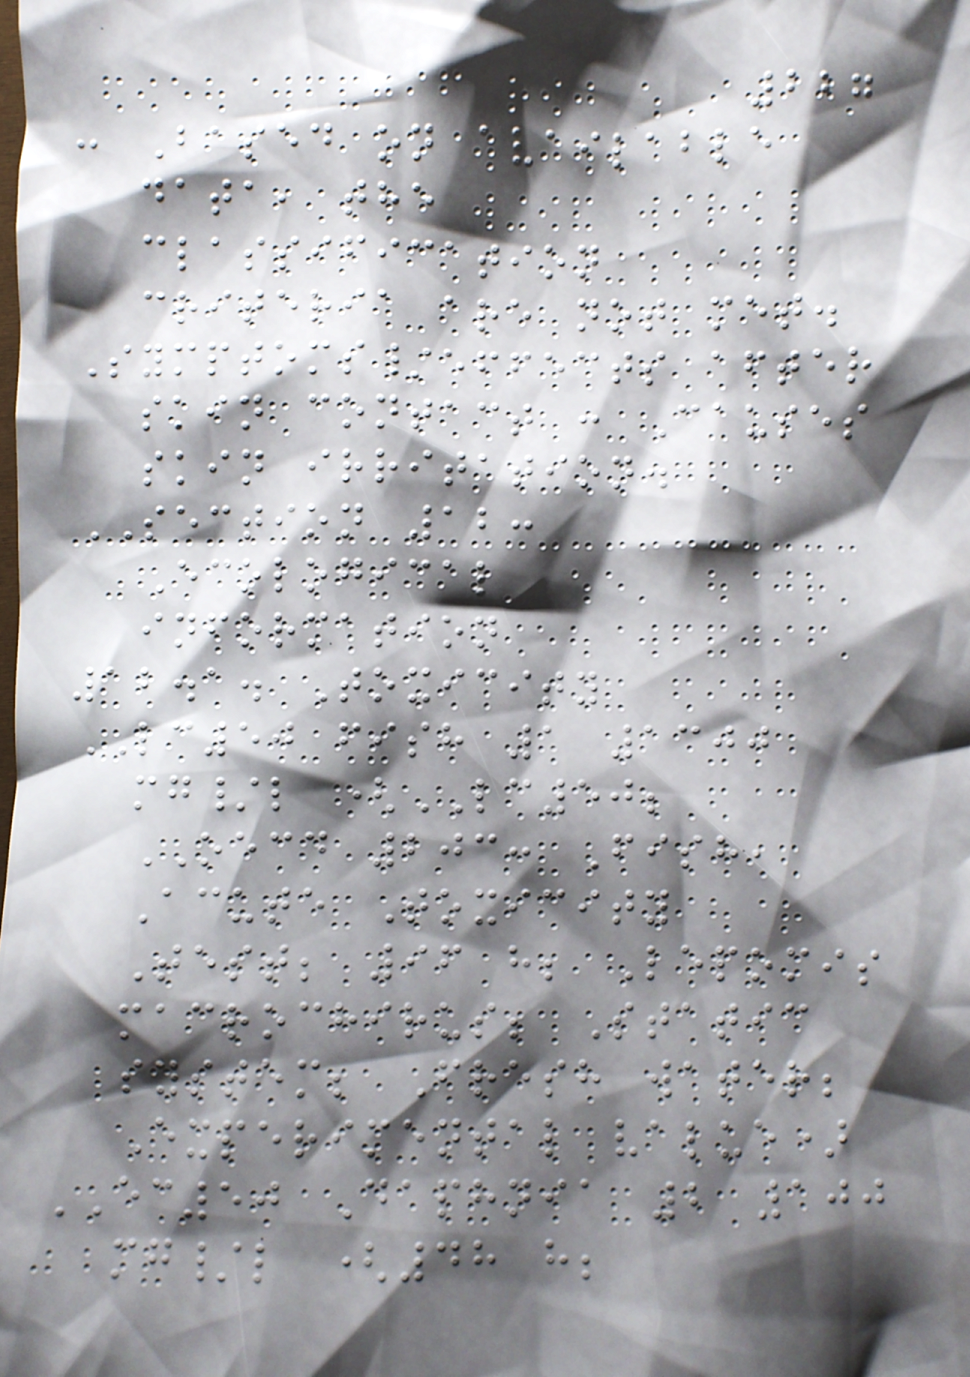227
: Based on available
data, the
classification
criteria are not met.
Symptoms/effects after
skin contact : Causes
skin irritation.
SECTION 12:
Ecological
information
12.1. Toxicity
LC50 fish 1 1300
mg/l (LC50;
OECD 203: Fish,
Acute Toxicity
Test; 96 h; Lepomis
macrochirus; Static
system; Fresh water;
Experimental value)
EC50 Daphnia 2 100
mg/l (48 h;
